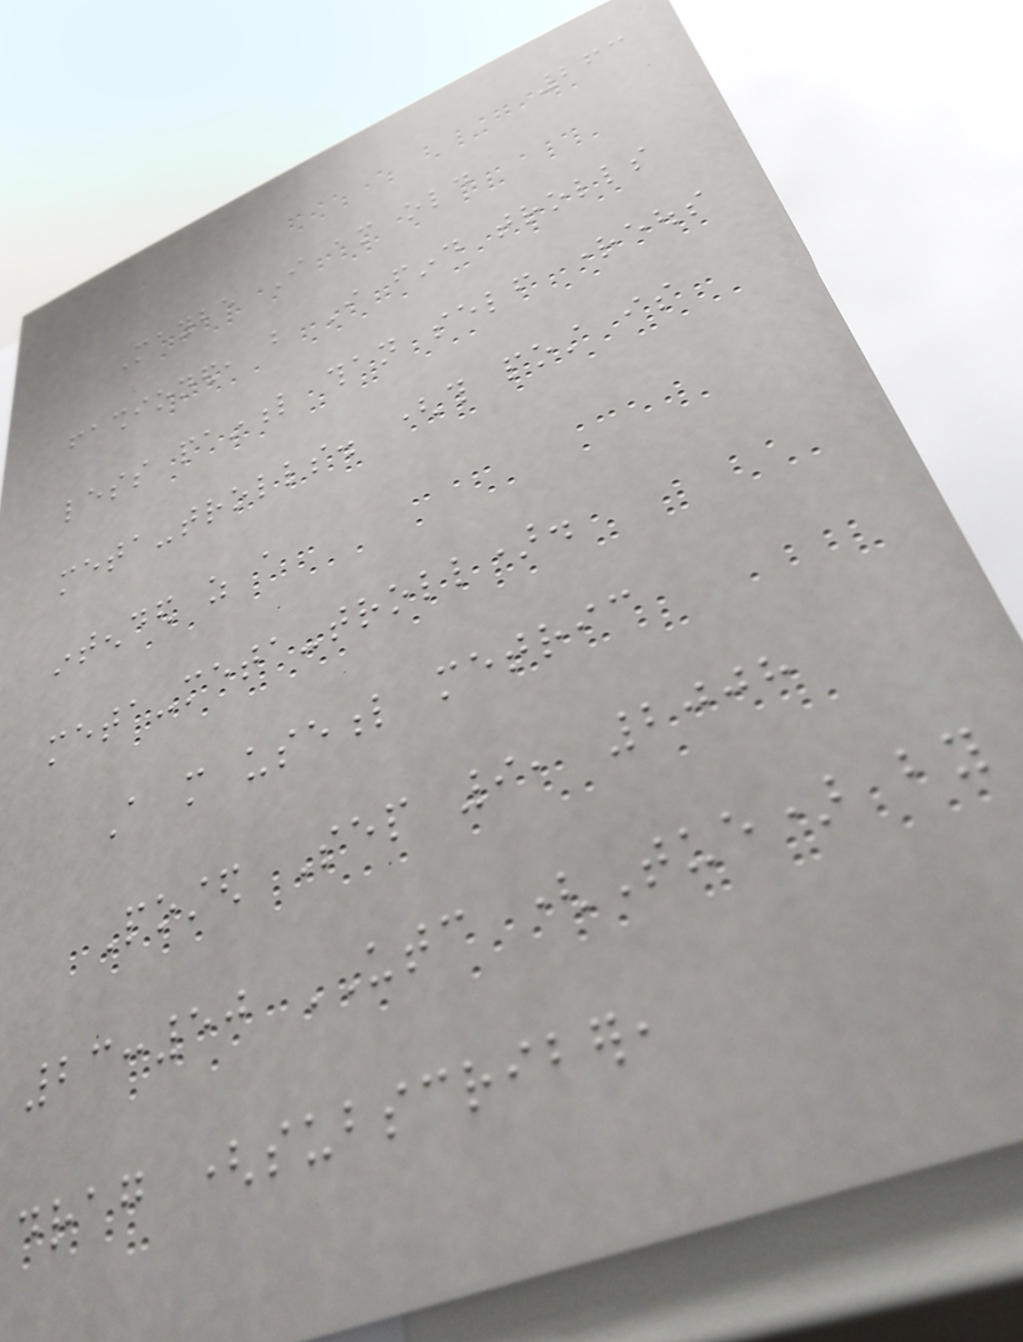263
Maybe I am old
fashioned, but I find trolls
less painful than self righteous
meta-trolls. (this post is
intended as a
meta-meta-troll).
A more useful metric
Posted Sep 9, 2008
23:50 UTC (Tue) by
drag (subscriber,
